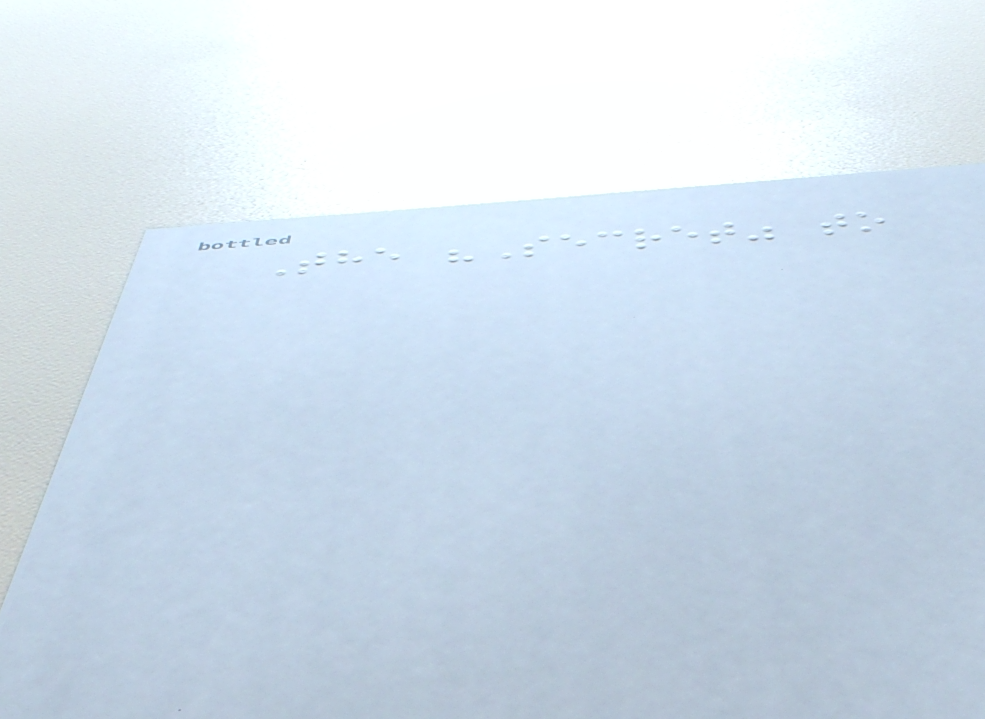The "Secret" to
